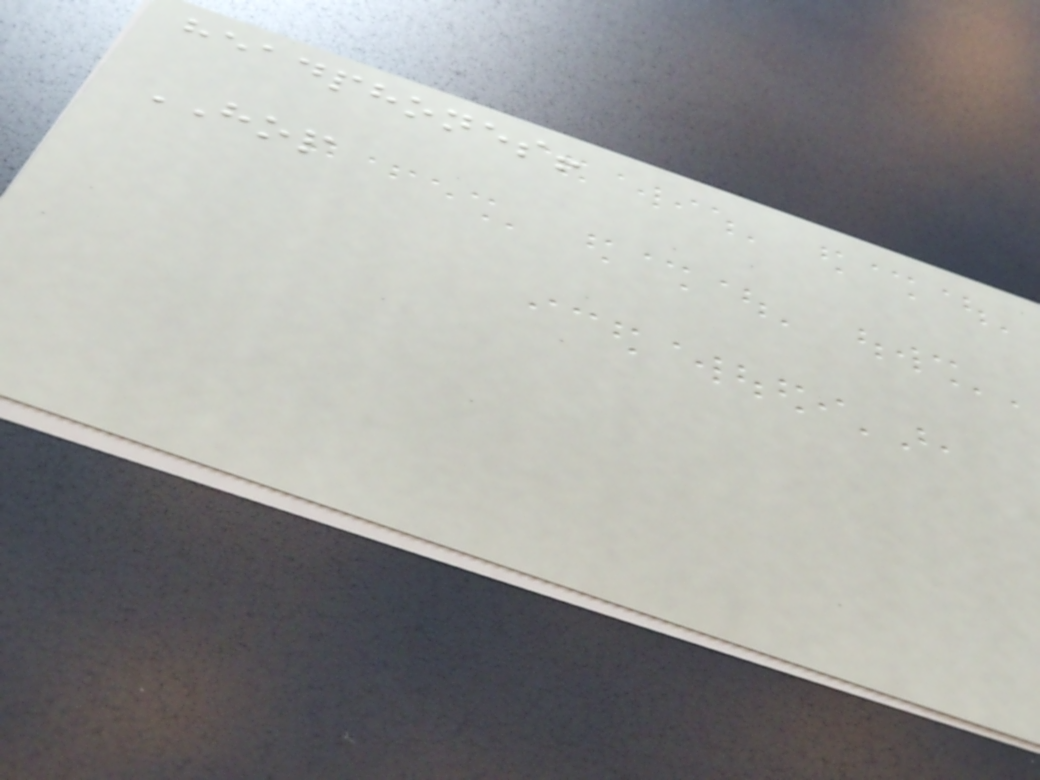headphones!
HOP
